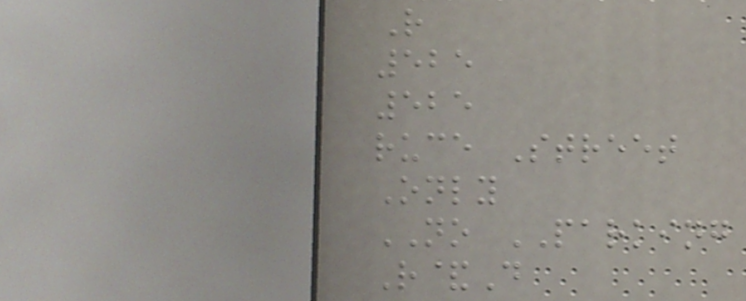R
525
525
ruce Street
Only
NO PARKING
R&D
